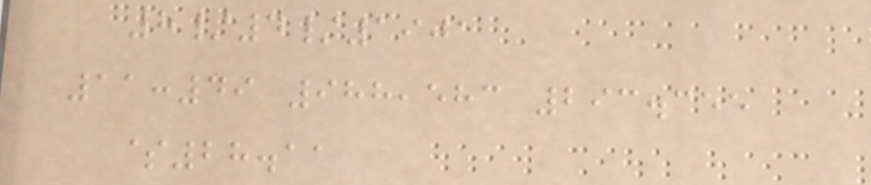8/4/1901
11:49 988,583 293.355
$28.11
